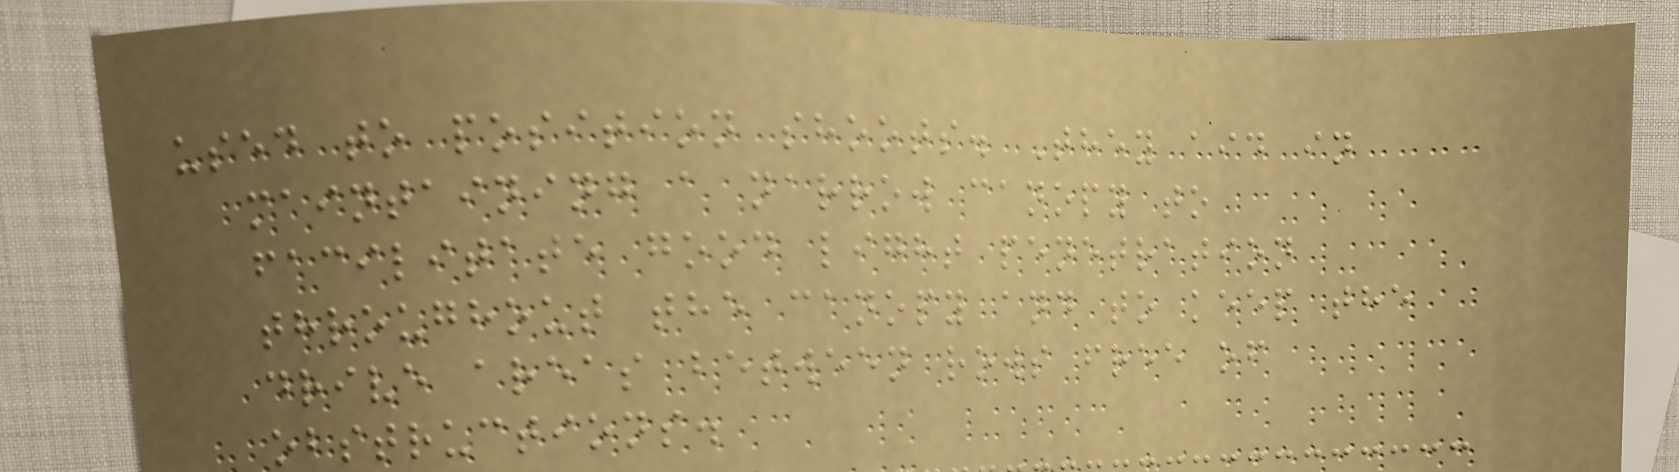used to position shoots. They aid in
maintaining a narrow canopy to
facilitate good light penetration
throughout the canopy and to keep the
drive areas between rows free of
obstructions.
